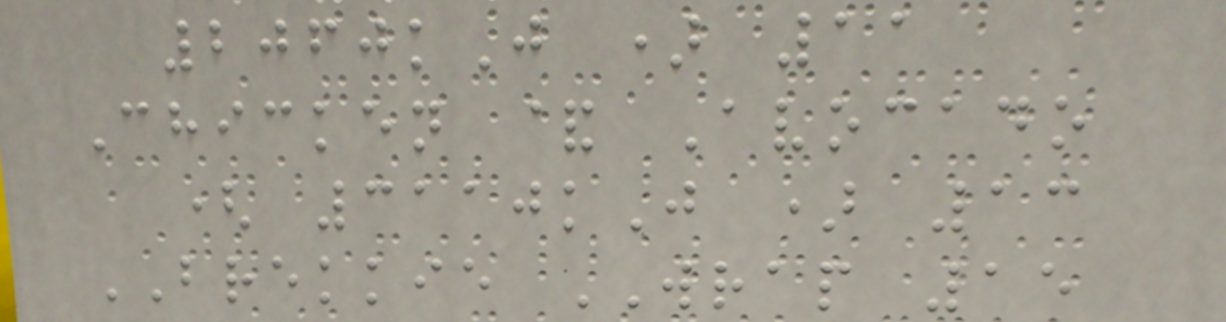2060kJ ) 11
Chicken & Avocado
( 3110kJ ) 13
BREKKIE WRAP 15
